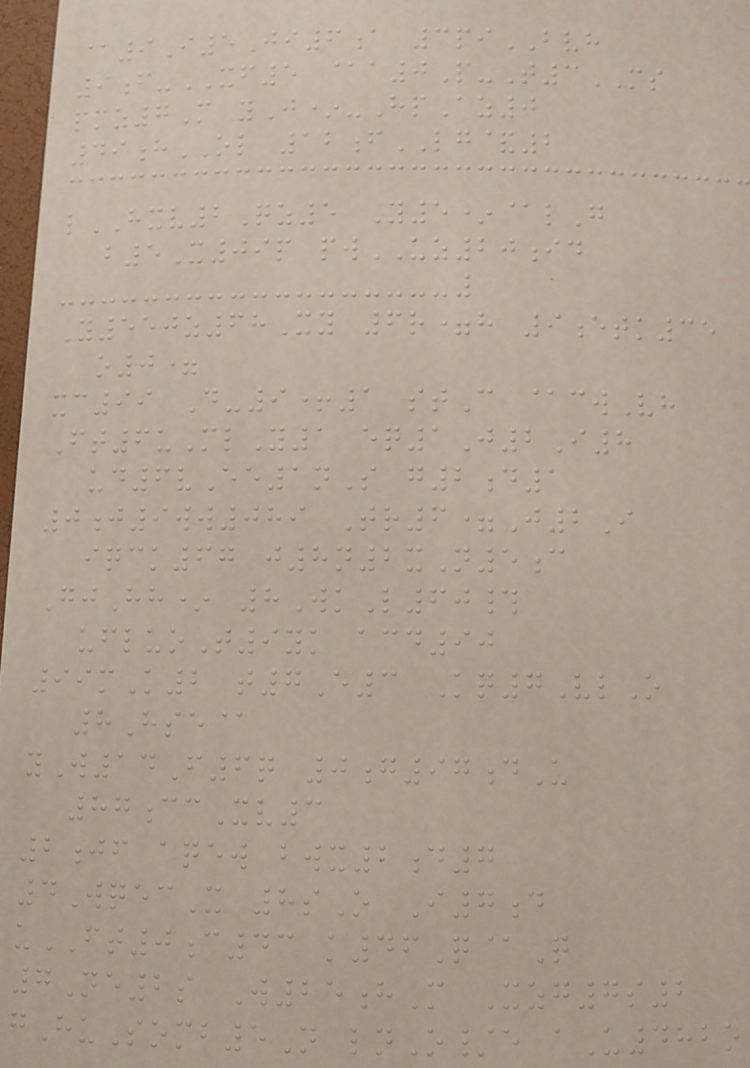@9I5Ji6a 3piBVH
9f-XF5 @a0P-T3MS
pmz7M yJ*-HpAz0
49hOL 12fLG&2
lHXV2Qz5 Y5*@lG
b5X09p pwUZ20id
Y550z68Xy 6r=h 9etk35
o0=
xc99 D-9+1 stC @cwVh
Ft6uMlY1 eq1J2I8
ud6vEe1nS g2d1
0j9ww089 Tr6=J2I
iqck67 j8n2xN5c
GjHh* 8WkL60#
ufluoT9yk acd90
99mK2 t7E3 Kq7VlO
8Hse@
yW14F6q 0g97dU
87ccXv3
2jf aqew bwx2d7
4WqecX 8sO I7d
uFT0c43 k46Q@Q
7Ne2s W25hM Xzg7s2
gHuSomb5N lnO/e aU482o
